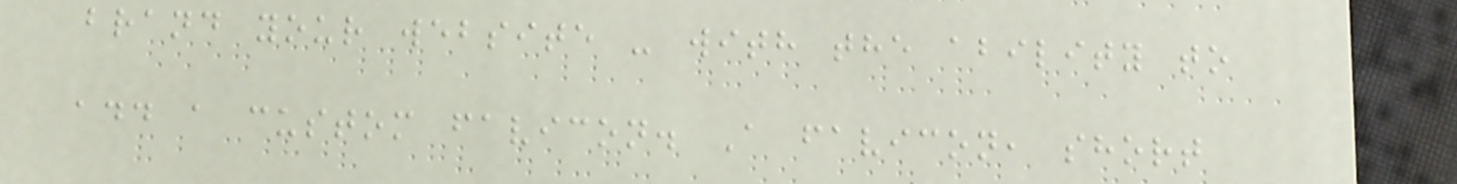brand your website - with the ability to
add a custom favicon. A favicon, short
